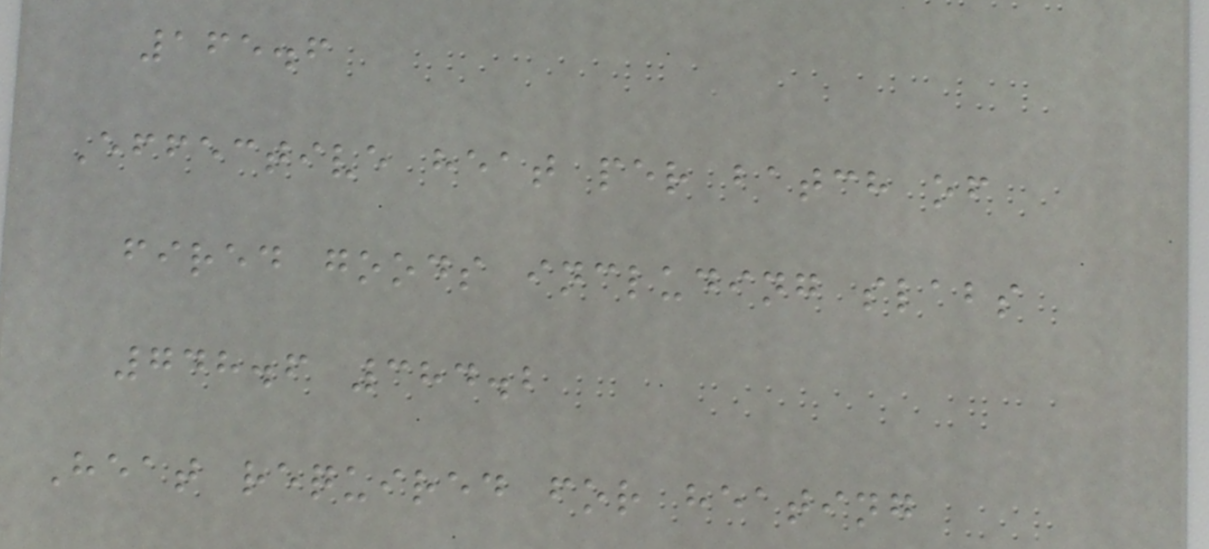165.6
Effective heat per batch of
fired goods including slabs
748.6 384.2
Heat required for heating
